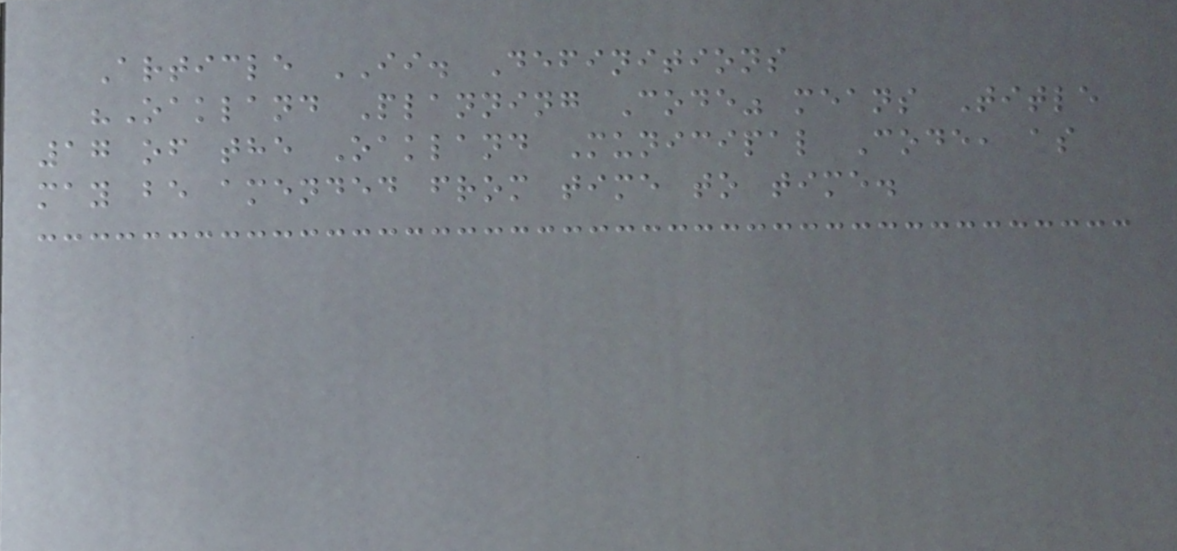Article II. Definitions
"Oakland Planning Code" means Title
17 of the Oakland Municipal Code, as
may be amended from time to time.
